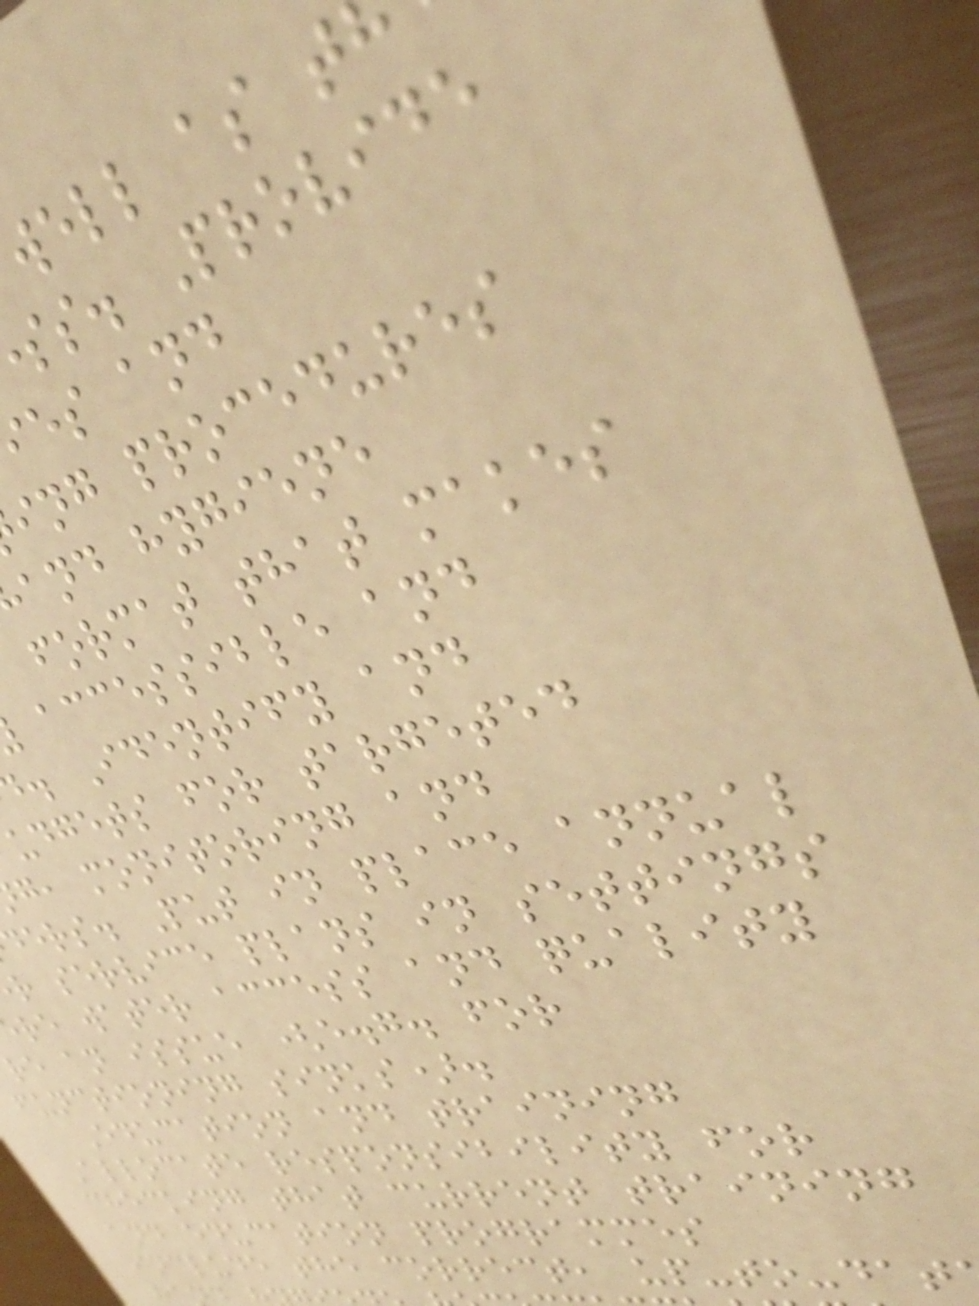well as t
ss. Provide
es and
ing procedures
and hygiene
format that makes
accessible and
. Identify and
udgets for targeted
g, monitoring and
ders. Put in place annual
r service plans in settings
re water access and quality
re an issue (e.g. for
functioning sinks).
Education and training
Allocate responsibility for
checking that current training
and education programmes
include the correct, up-to-dat
